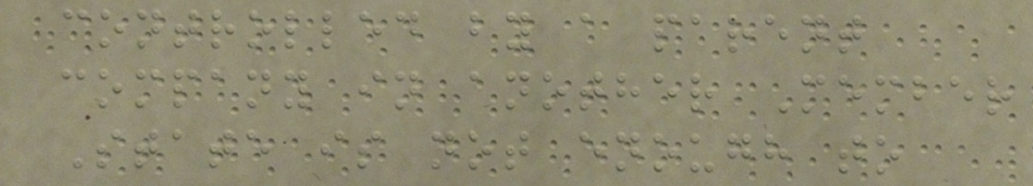controlled by a parent
company in another Member
State is not enough to
